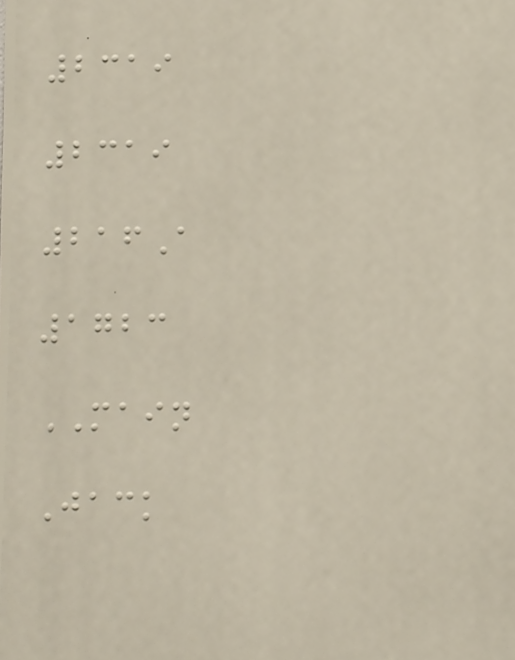2319
2319
216A
1723
MAIN
Jack
